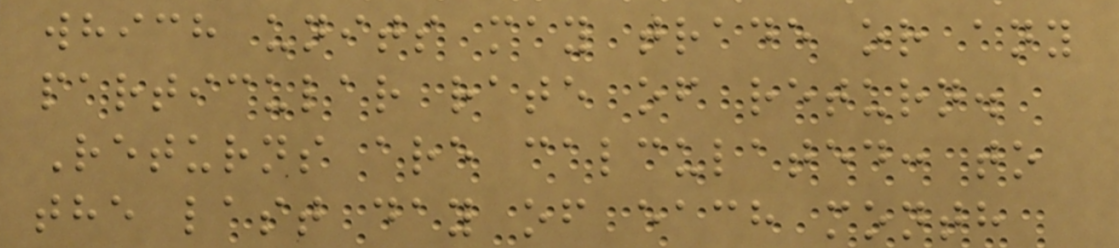which units may trade or any
particular rate of return.
Returns are calculated: to
the last day of each month
